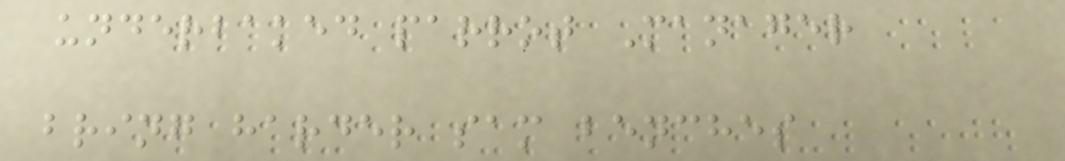underbaked parrot Manager
bring harder sam benches
